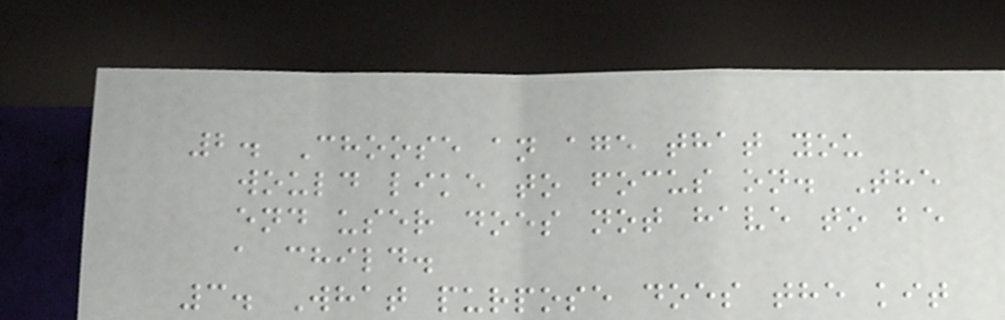2. Choose an age that you
would like to focus on. The
end user does not have to be
a child.
3. What purpose does the kit
